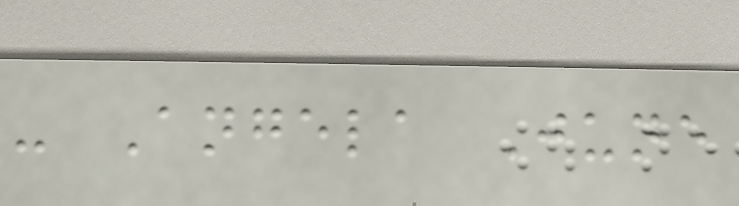- Angela June
